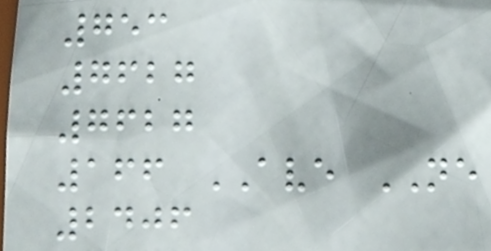753
7627
7627
166 AVE NE
2406
